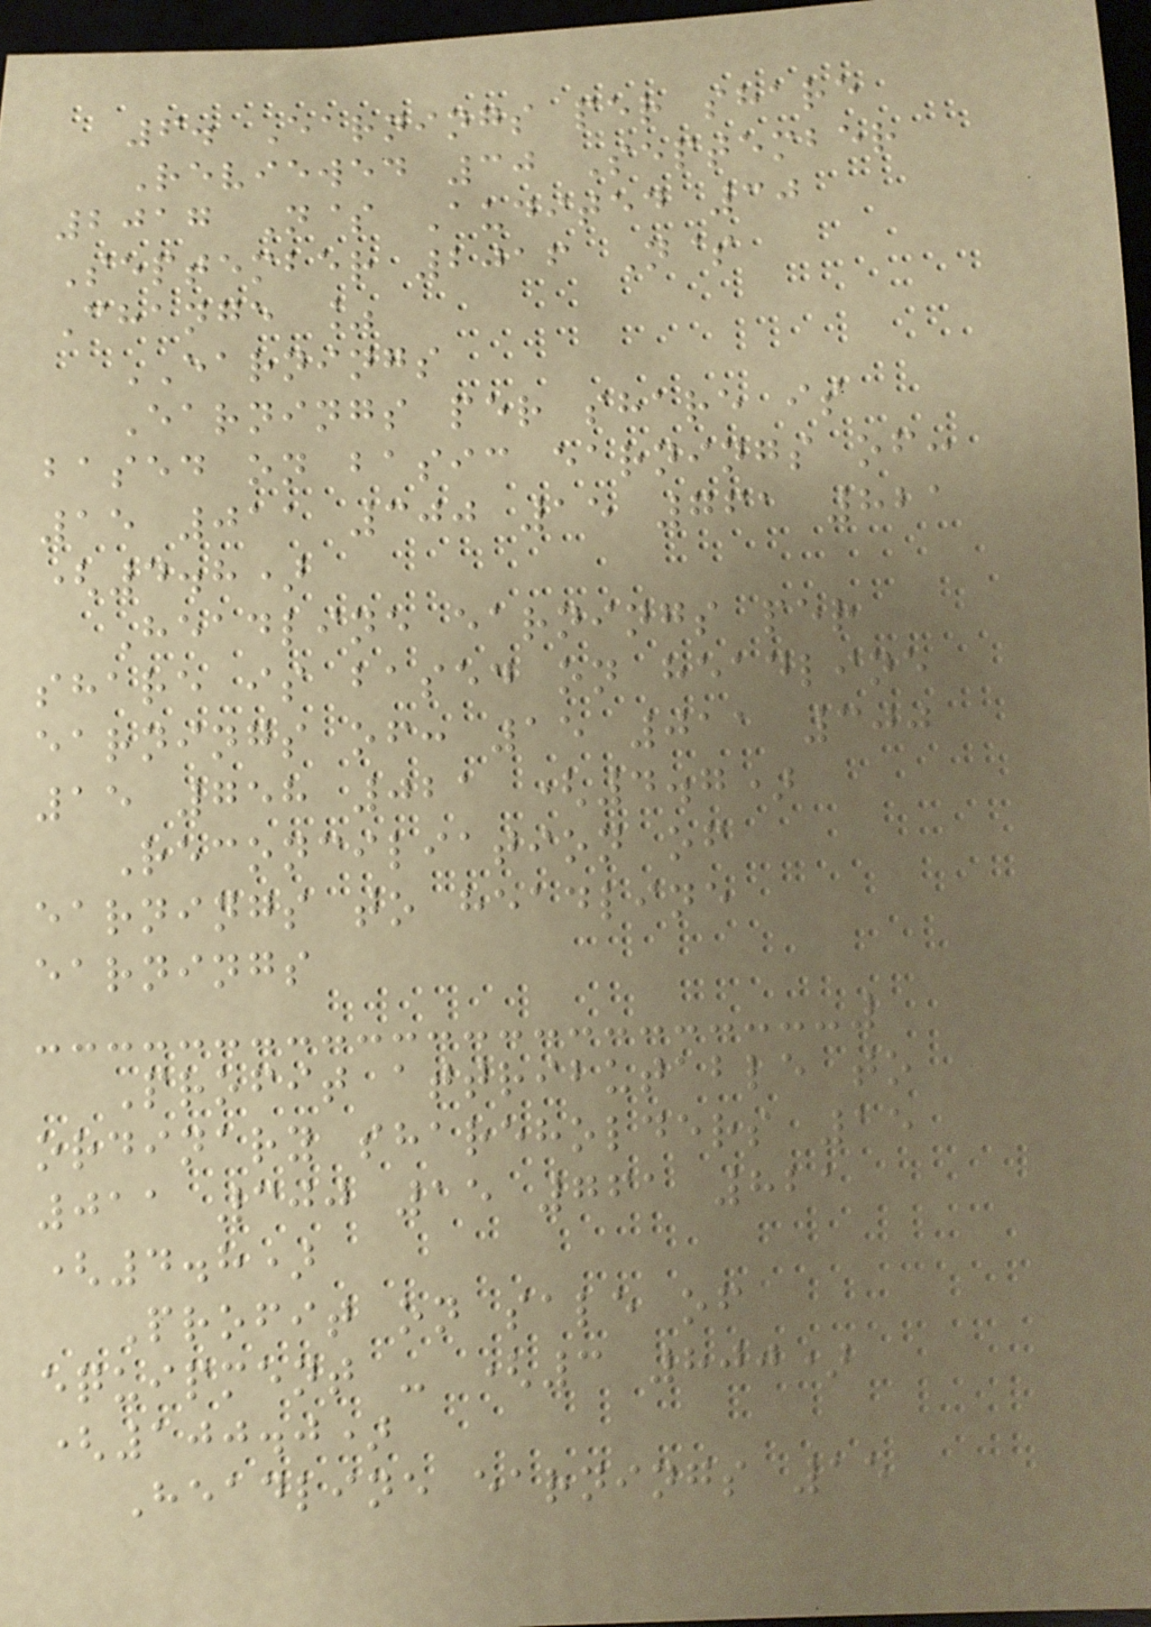6. Earnings per share
Reviewed 30 September
2017 N$ Audited 30
September 2016 N$
Change %
EARNINGS
Earnings per share is
based on basic earnings of:
15 011 300 15 761 821
(4.8)
Headline earnings per
share is based on headline
earnings of: 15 011 300
15 758 021 (4.7)
Reconciliation of
earnings to headline
earnings
Profit attributable to
ordinary shareholders 15
011 300 15 761 821
(4.8)
Profit on sale of
equipment - (3 800)
(100.0)
Headline earnings 15
